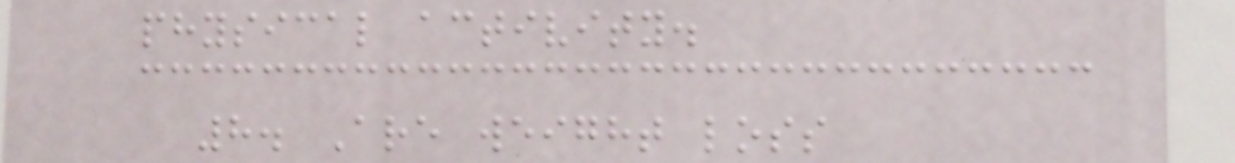physical activity.
8. Are weight loss
